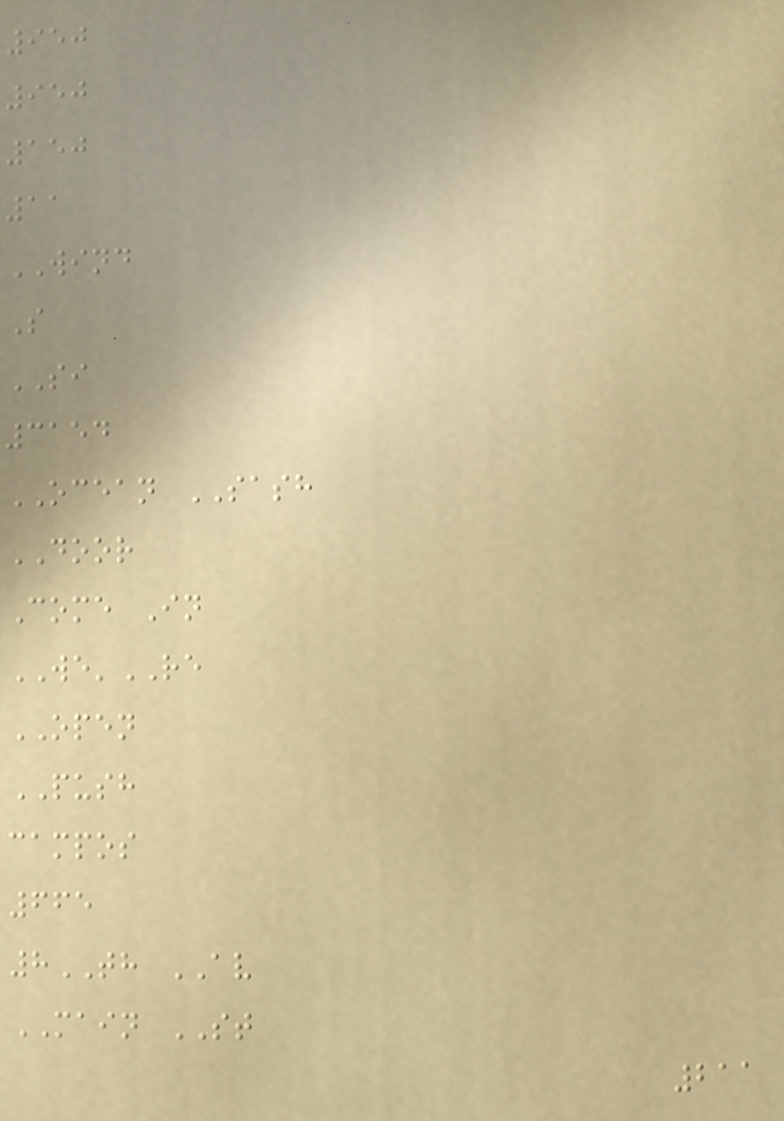950
950
150
11
WIND
S
SI
3154
OCEAN SASH
DOOR
Come In
WE'RE
OPEN
PUSH
campos
665
8TH AV
MAIN ST
211
